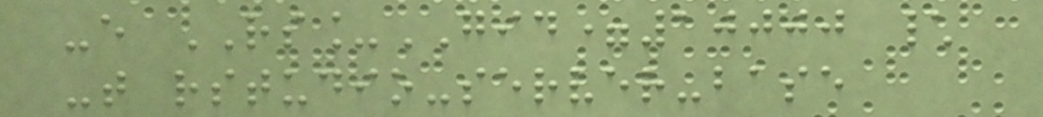-e RS_GID=10000 \
-t rstudio-server-base
